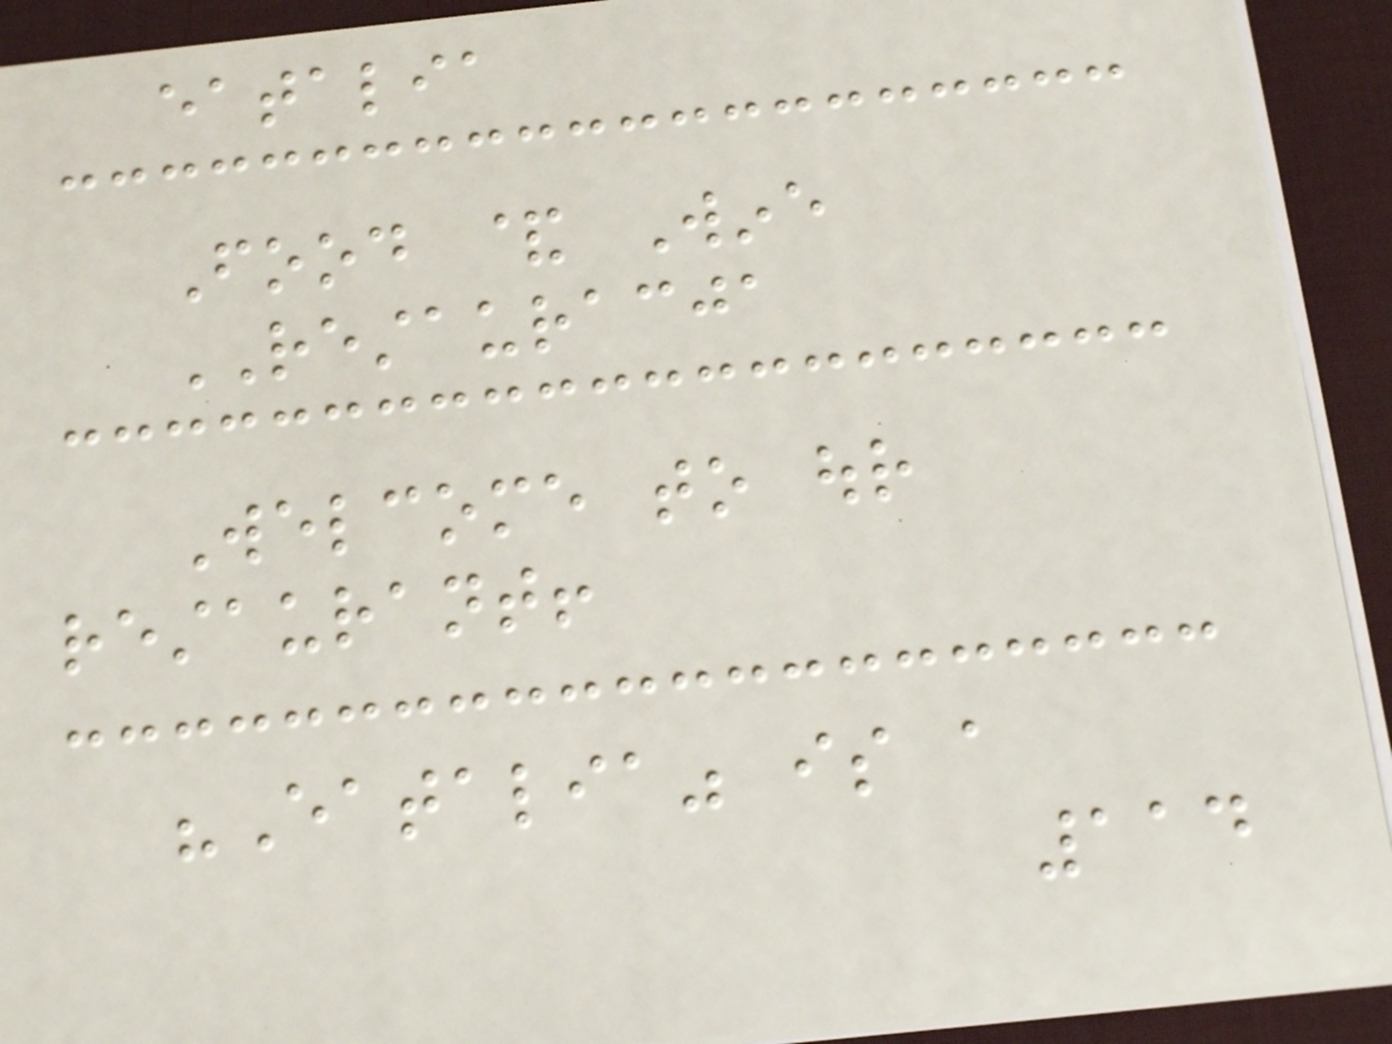eatalia
Food & Wine
RESTAURACJA
Welcome to our
restaurant!
"Eatalia" is a
114
